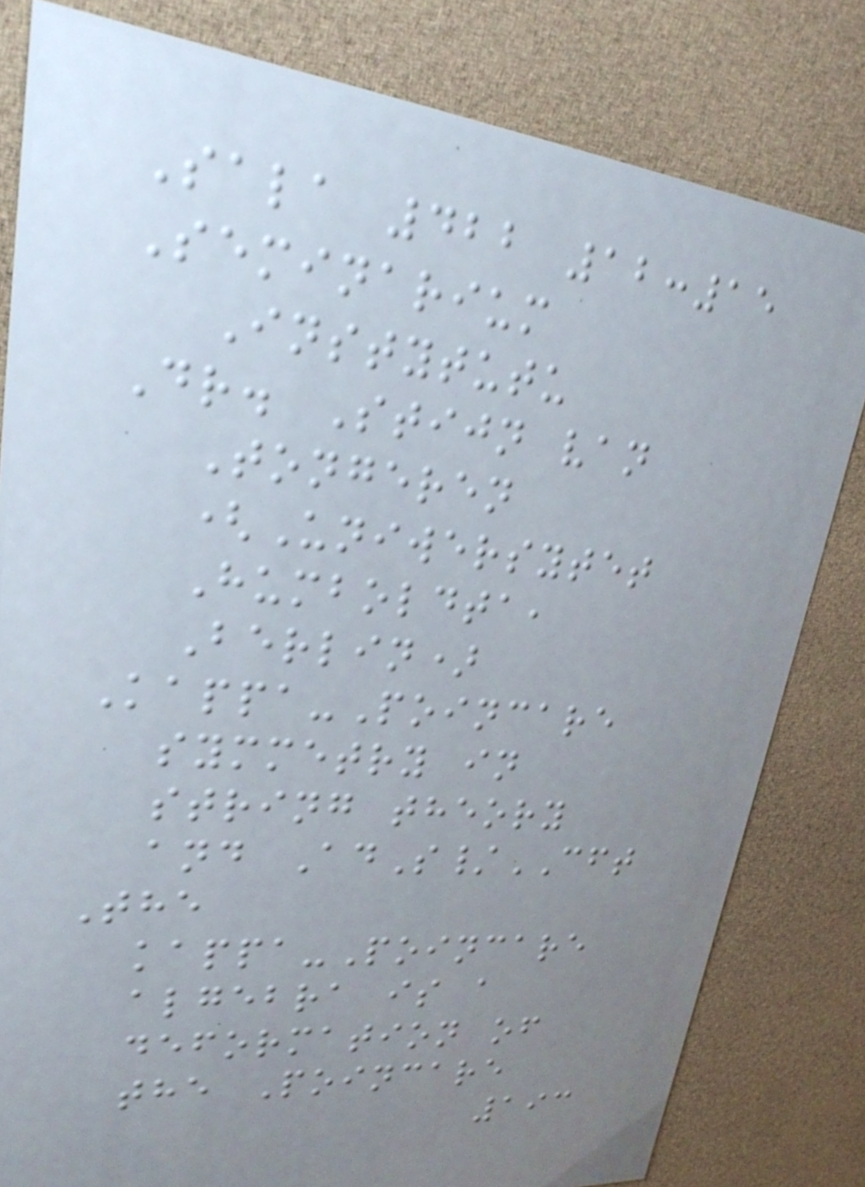Sala 422 12:15
Seminarium
Instytutu
Dr. Stijn van
Tongeren
(Uniwersytet
Humboldta,
Berlin)
Kappa-Poincare
symmetry in
string theory
and AdS/CFT
The
kappa-Poincare
algebra is a
deformation of
the Poincare
193
